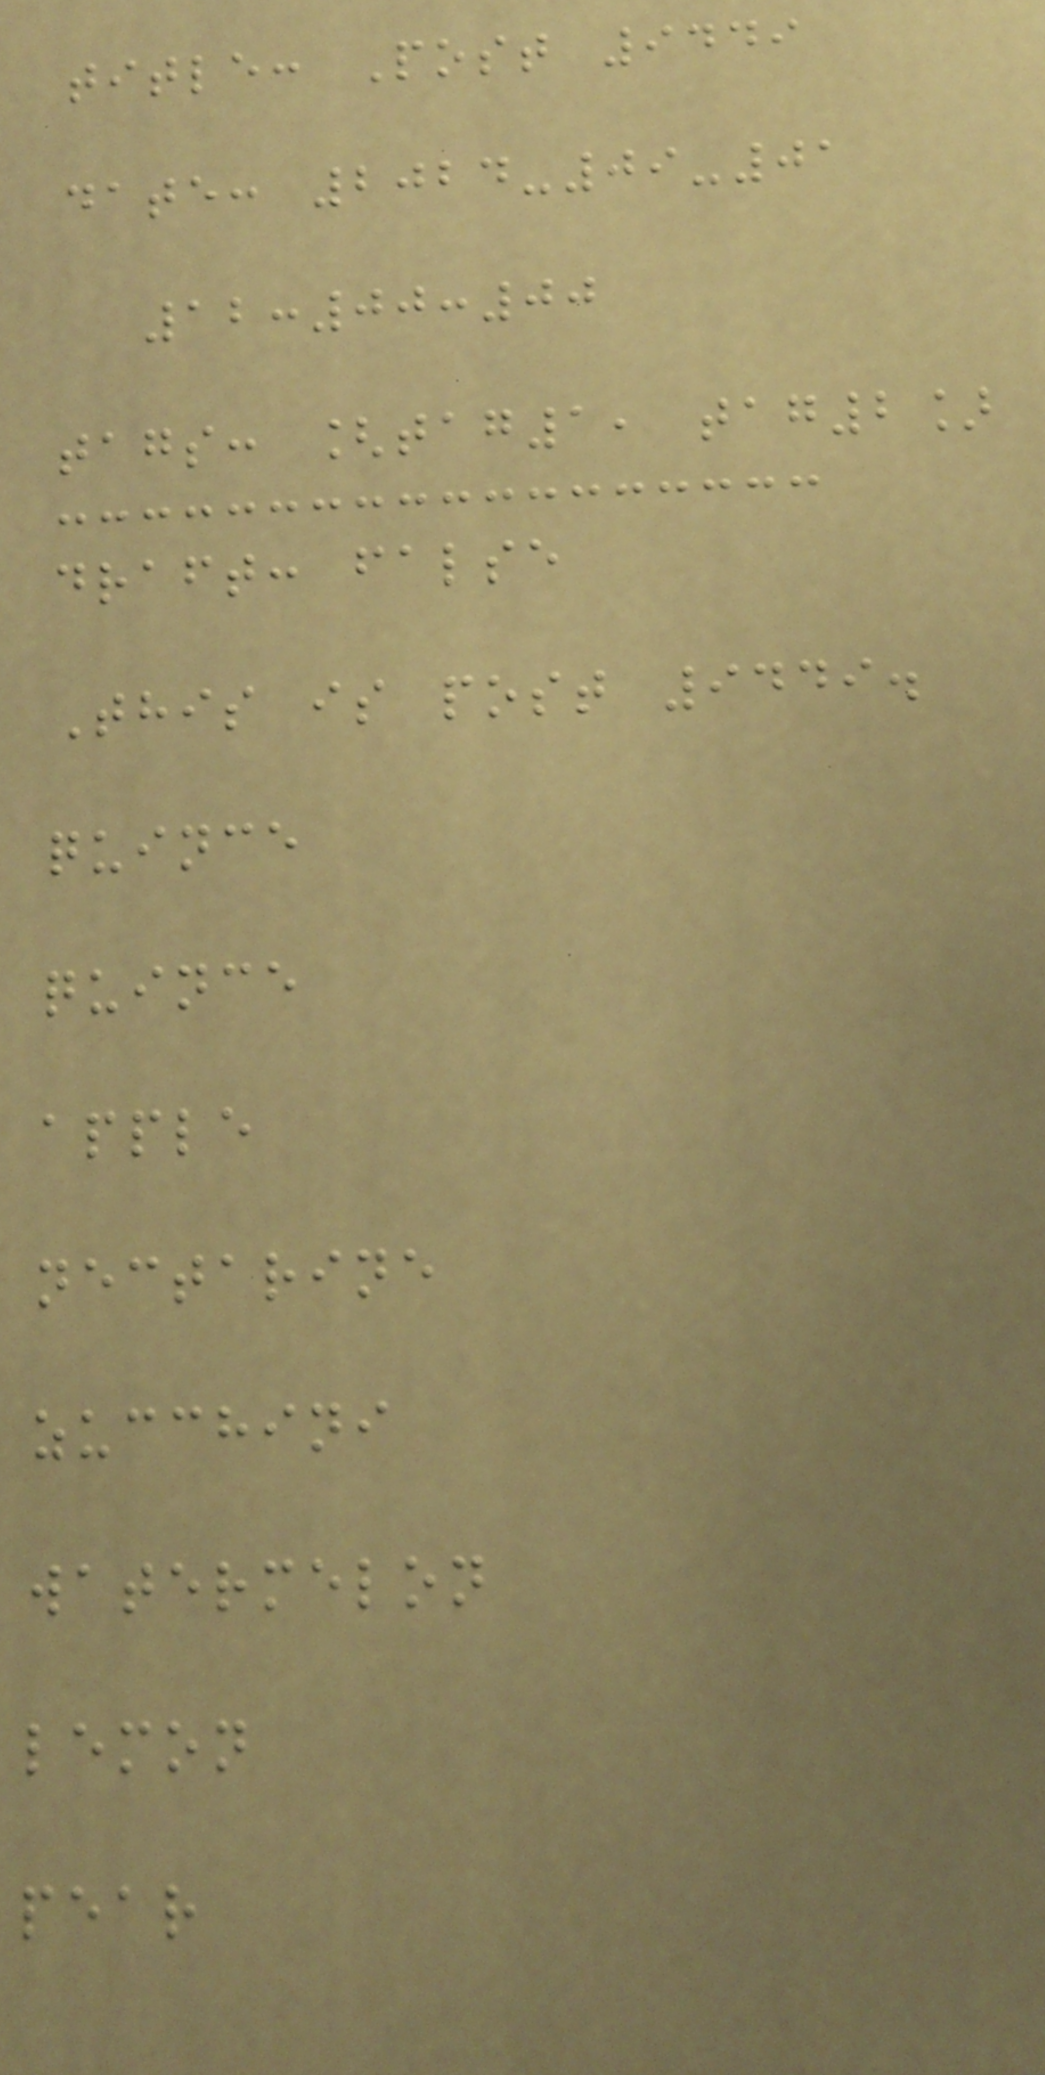title: Post 9449
date: 2024-09-01
12:00:00
tags: [tag1, tag2]
draft: false
This is post 9449.
quince
quince
apple
nectarine
zucchini
watermelon
lemon
pear
